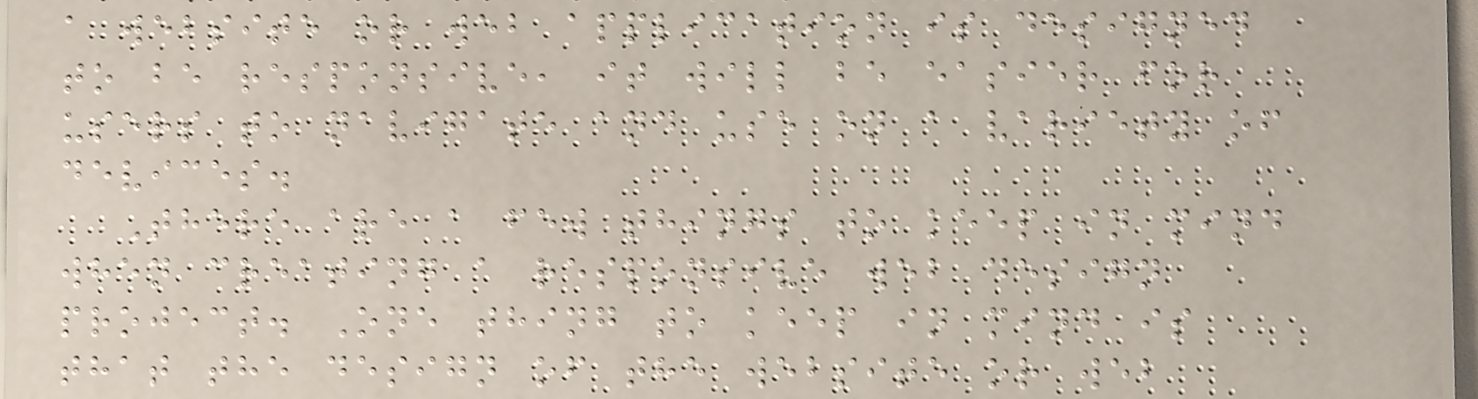a website or web application is designed
to be responsive, it will be easier for
users to navigate and use on a variety of
devices.
There are a few things to keep in mind
when creating a responsive web design
project. One thing to keep in mind is
that the design of the website or web
